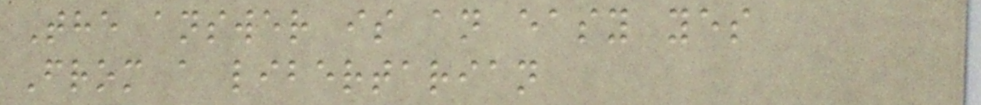The answer is an easy yes
From a libertarian
